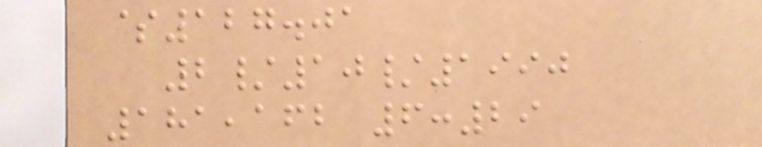$127.01
2/10/1990
181,162 6:29
